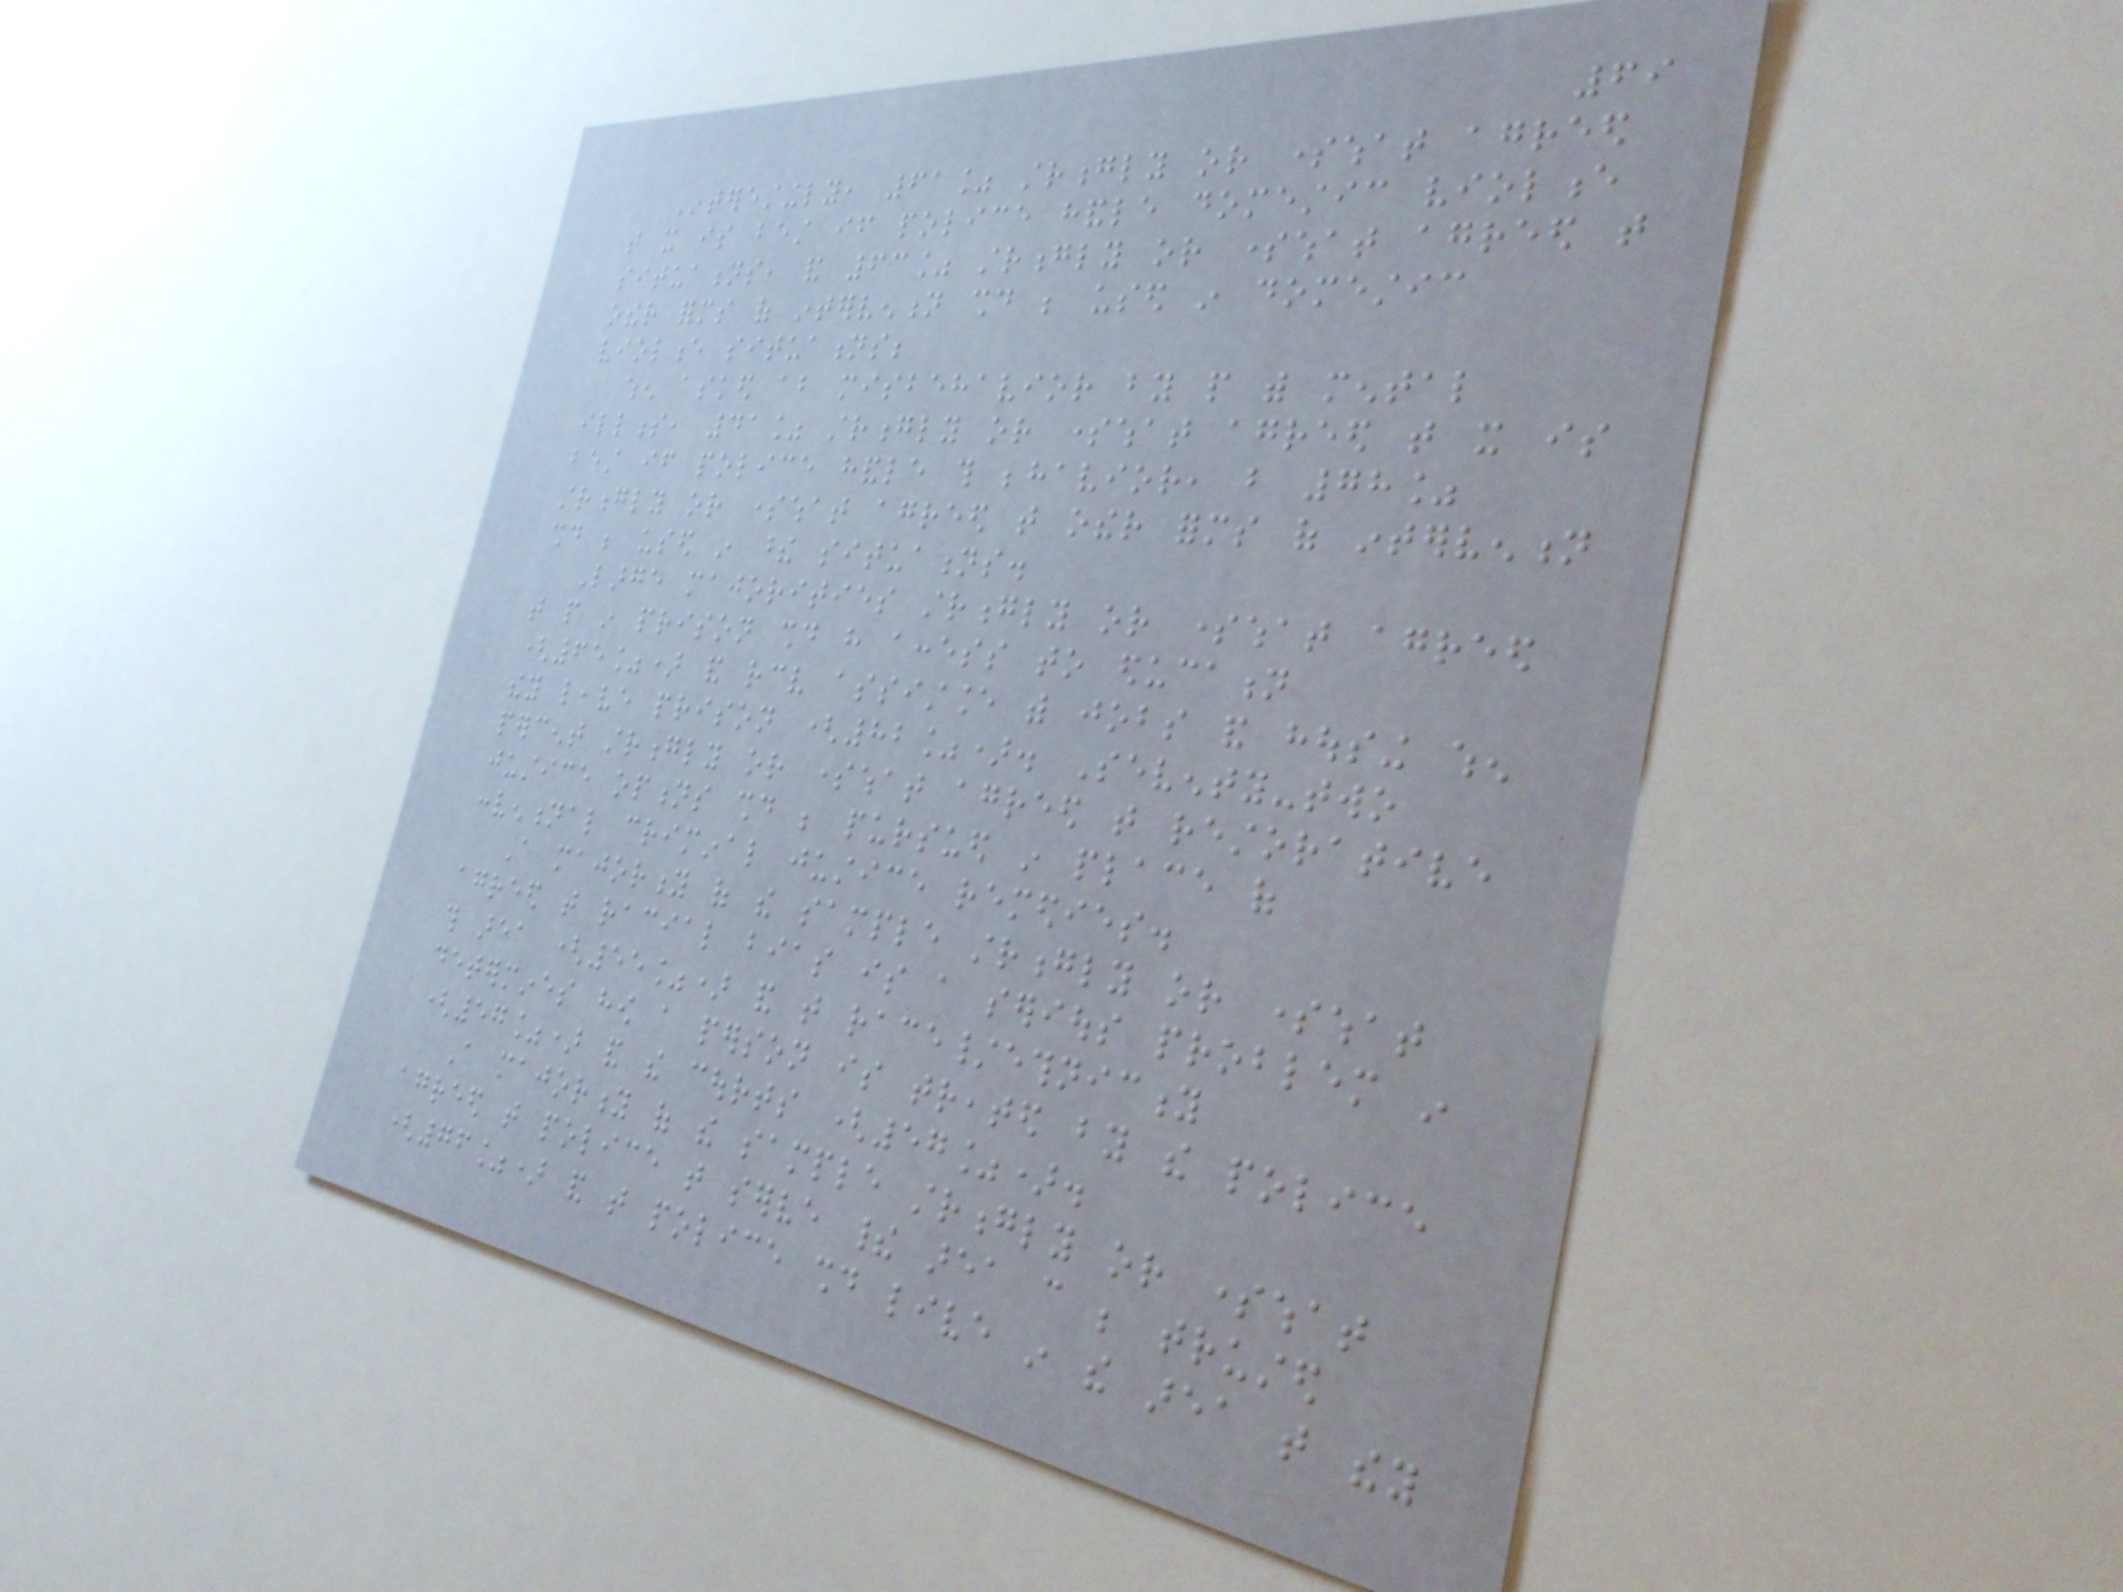69
Interestingly, 61% strongly or somewhat agreed
that it is best if police handle domestic violence
situations, and 63% strongly or somewhat agreed that
other forms of intervention should be used in domestic
violence situations;
when asked about misbehavior by people with mental
illness, 41% strongly or somewhat agreed that it is
best if police handle this behavior, but 78%
strongly or somewhat agreed that other forms of intervention
should be used in these situations.
Large majorities strongly or somewhat agreed
that people in prison should have access to education
(65%) and receive assistance with jobs and housing when
they leave prison (82%). Seventy-two
percent strongly or somewhat agreed that restorative
justice options should be pursued in place of
conventional criminal justice remedies.
A majority of the sample strongly or somewhat
agreed that racial bias is a serious problem in
this area (55%) and that race/ethnicity
determines how a person is treated by the police
(57%) and the courts (57%).
A majority of the sample strongly or somewhat
agreed that police that serve their area can be trusted
(76%) and that police should live in the area that they
